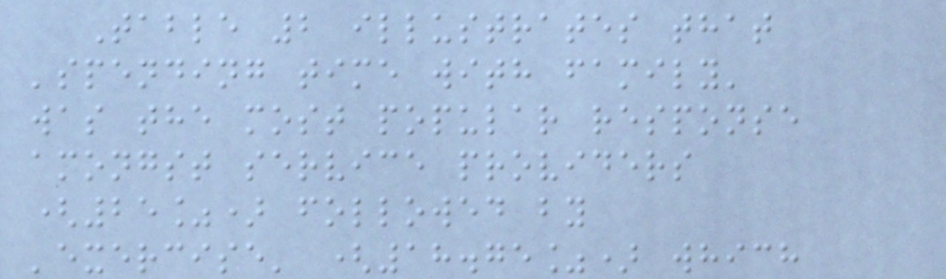Table 2 illustrates that
'spending time with family'
was the most popular response
amongst service providers
(25%) followed by
'exercise' (18.75%) which
